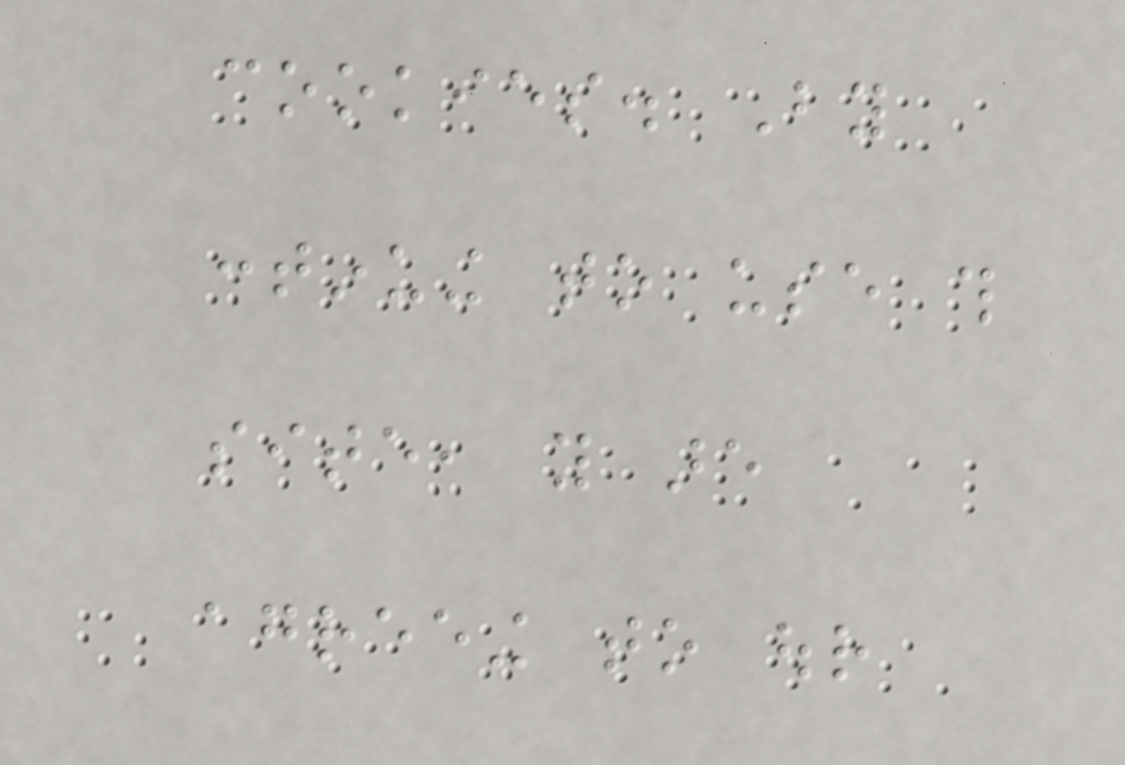cookies. By
continuing to use this
site, you are
agreeing to our
